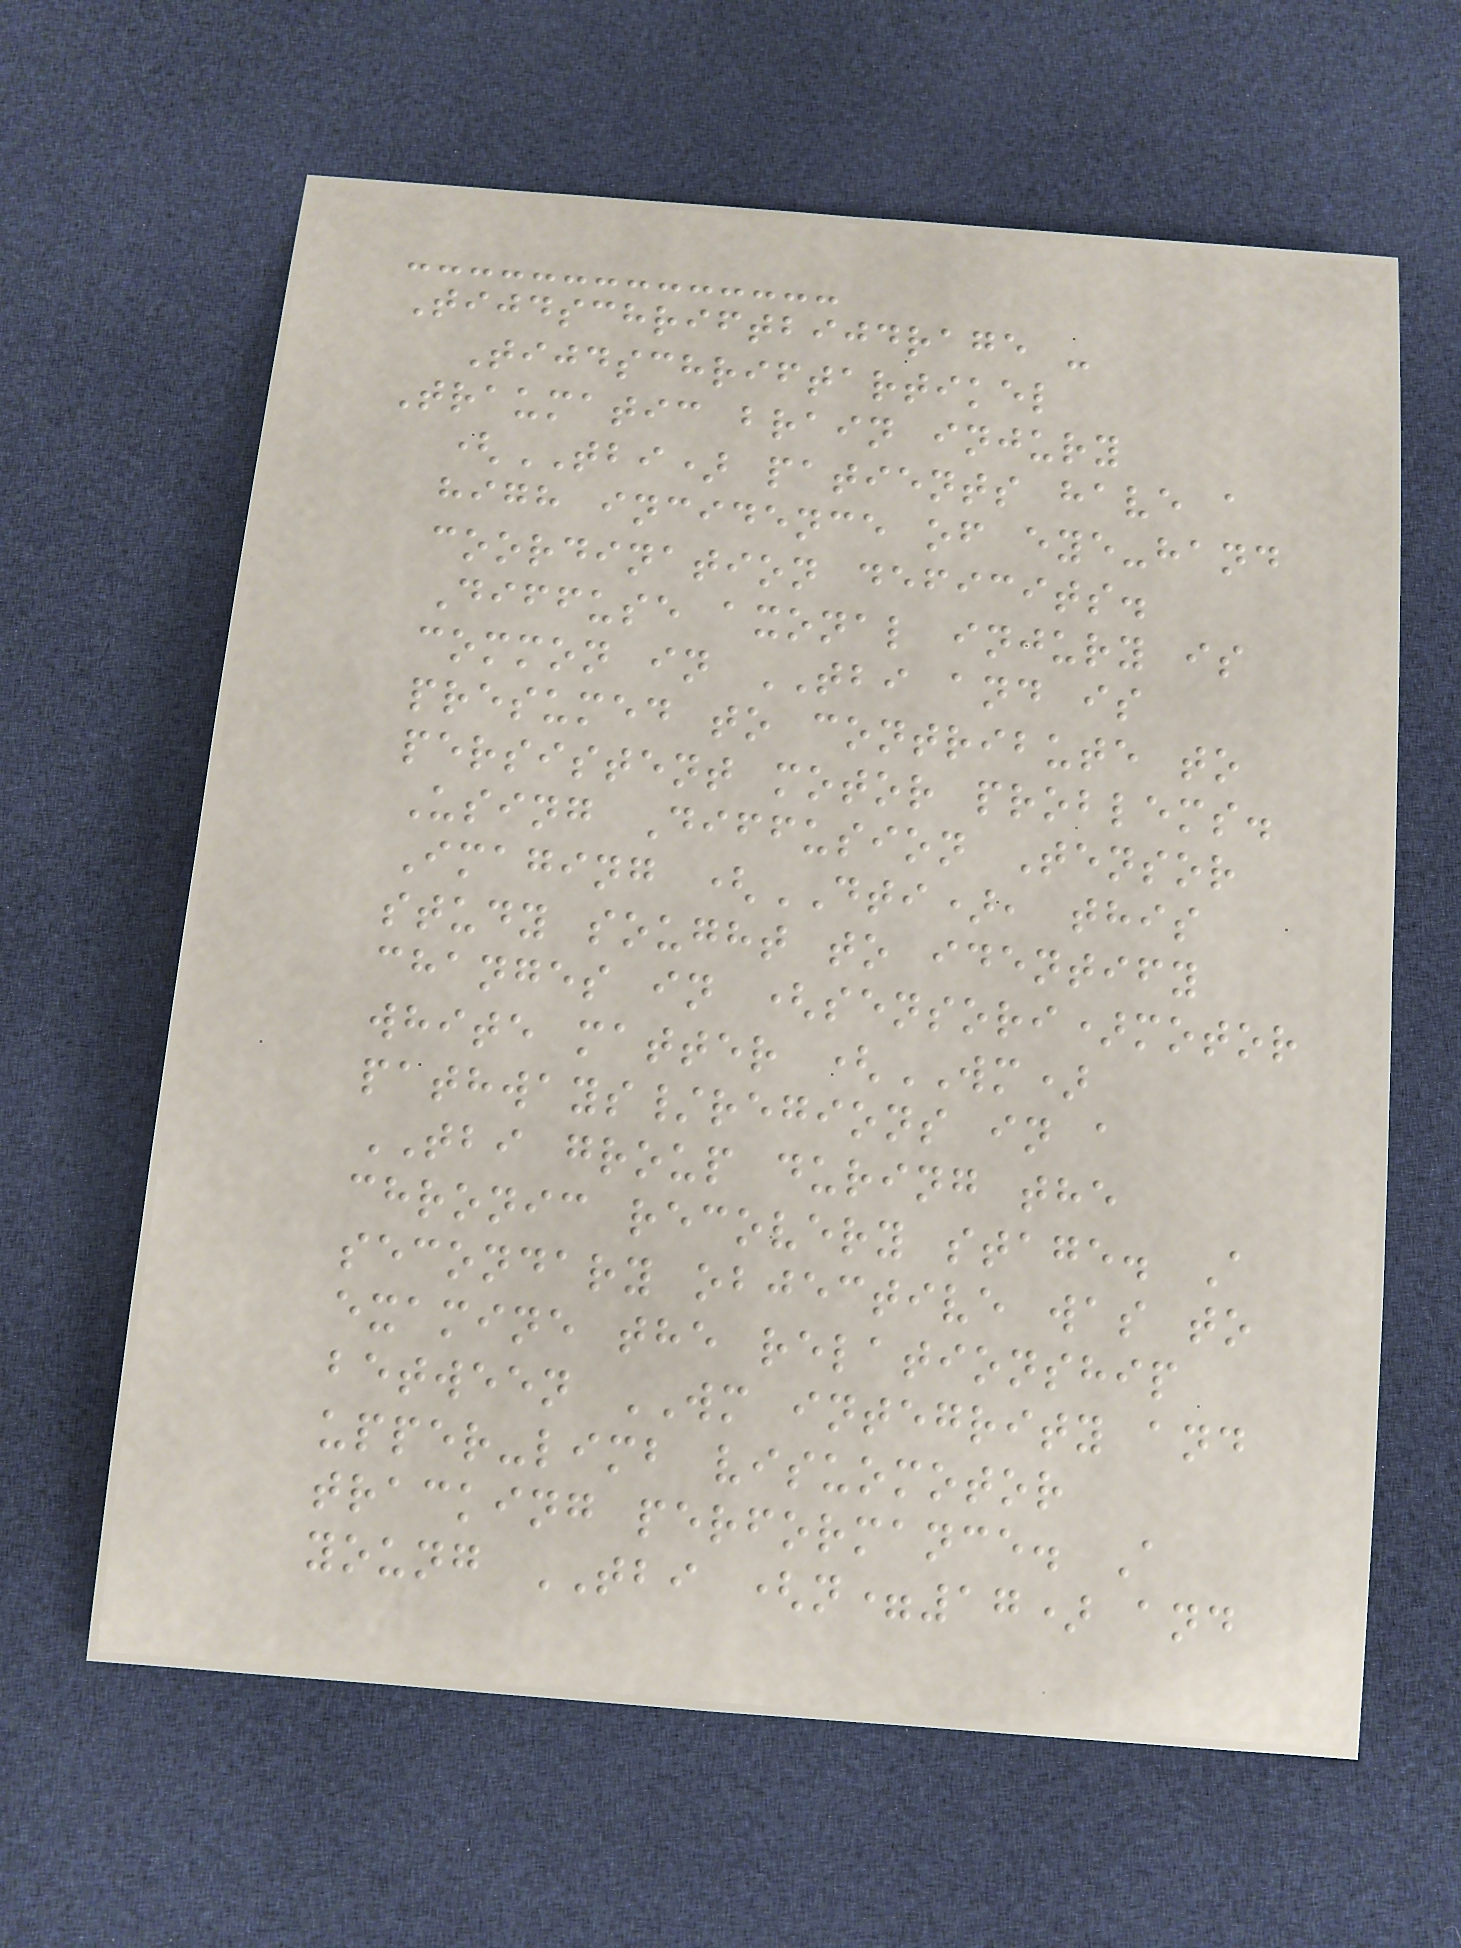Tijdschriftbijdrage -
Tijdschriftartikel
Traumatic brain injury
(TBI) patients have a
high incidence of eye-hand
coordination deficits.
Diffuse axonal injury is
common in TBI and is
presumed to contribute to
persistent motor problems.
Using Diffusion Tensor
Imaging (DTI), this
study sought to identify
changes in (sensori)motor
white matter (WM)
pathways/regions in a
TBI group during the
chronic recovery stage. A
secondary objective was to
examine the relationship
between WM integrity and
upper-limb visuomotor
tracking performance. A
young TBI (n=17) and
